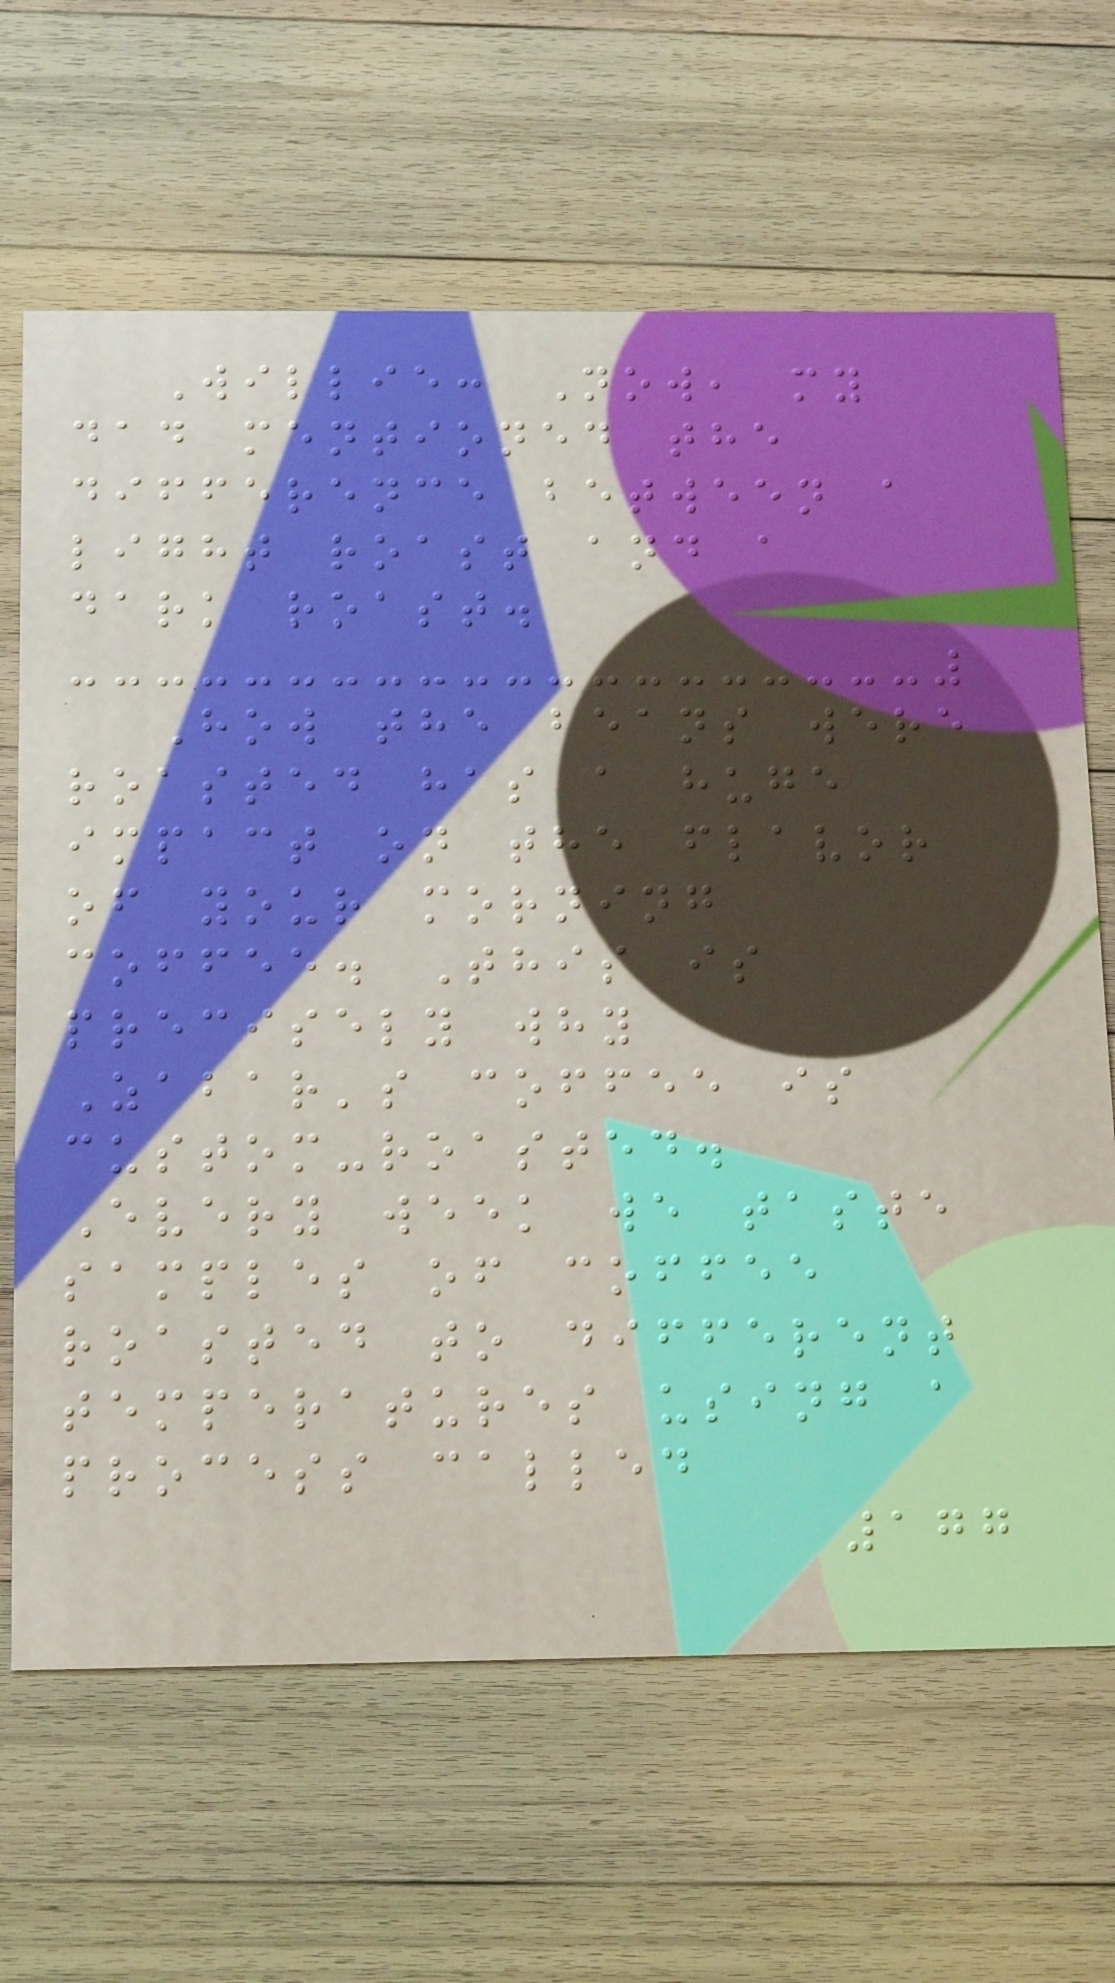Willie: Now, my
dad mentioned the
difference between a
light roast and a
dark roast.
How the beans were
roasted has a huge
impact on the flavor
of your morning
coffee. This is
precisely why
Zabar's coffee is
custom-roasted.
Every week we taste
samples of coffee
roasted to different
temperatures using a
process called
177
